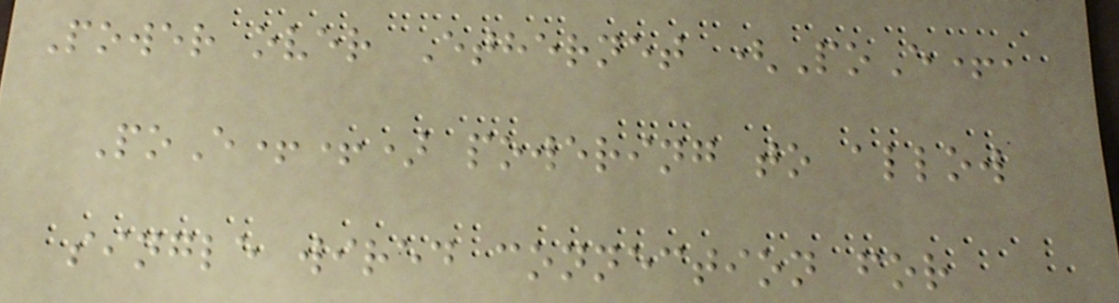Power over Ethernet (PoE+,
PoE++) powering to allow
single wired connection for
